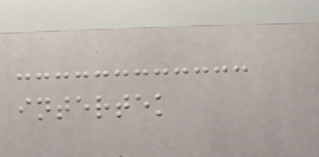intertek
